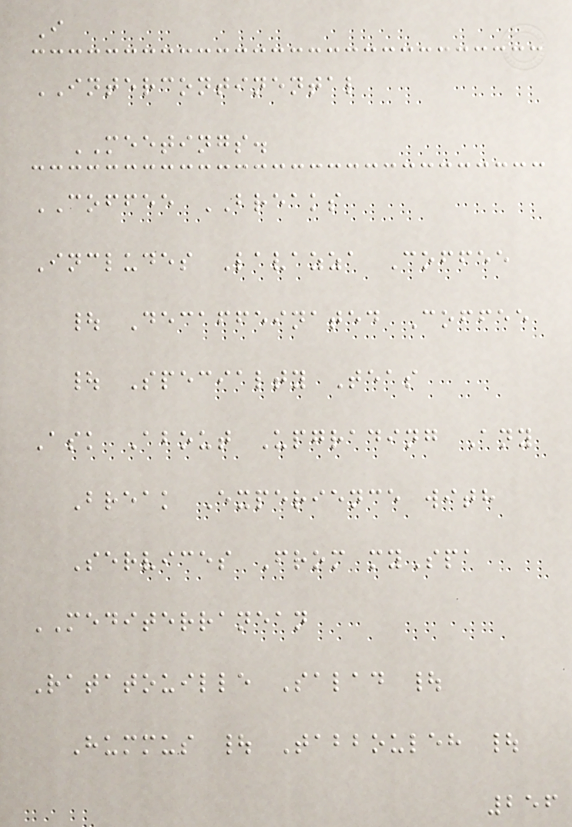I
INTERCONTINENTAL
MEETINGS.
COFFEE BREAKS
Includes Lavazza Coffee
| Decaffeinated Coffee
| Specialty Teas
Ask About Upgrading Any
Break Experience with
Services From mySpa
MEDITERRANEAN
Ratatouille Salad |
Hummus | Tabbouleh |
256
